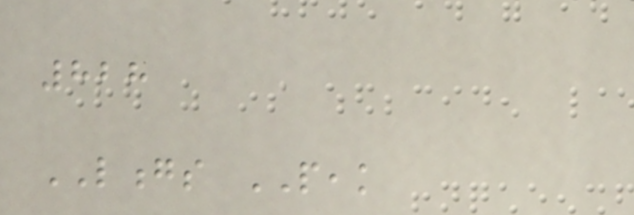828
LONGS PEAK
